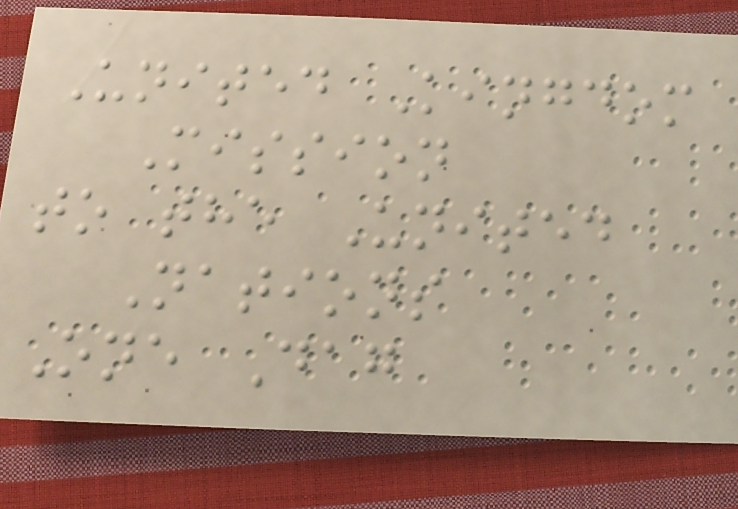United Kingdom
Mission
to the United
Nations
One Dag
